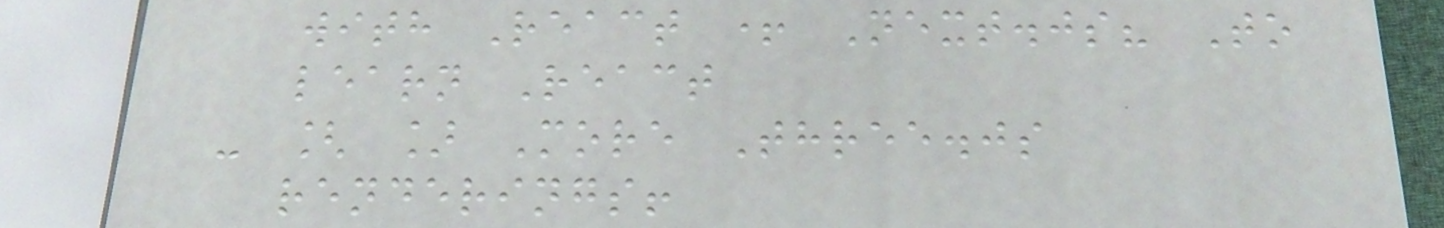with React + Next.js? To
learn React
- [ ] More Three.js
renderings!
